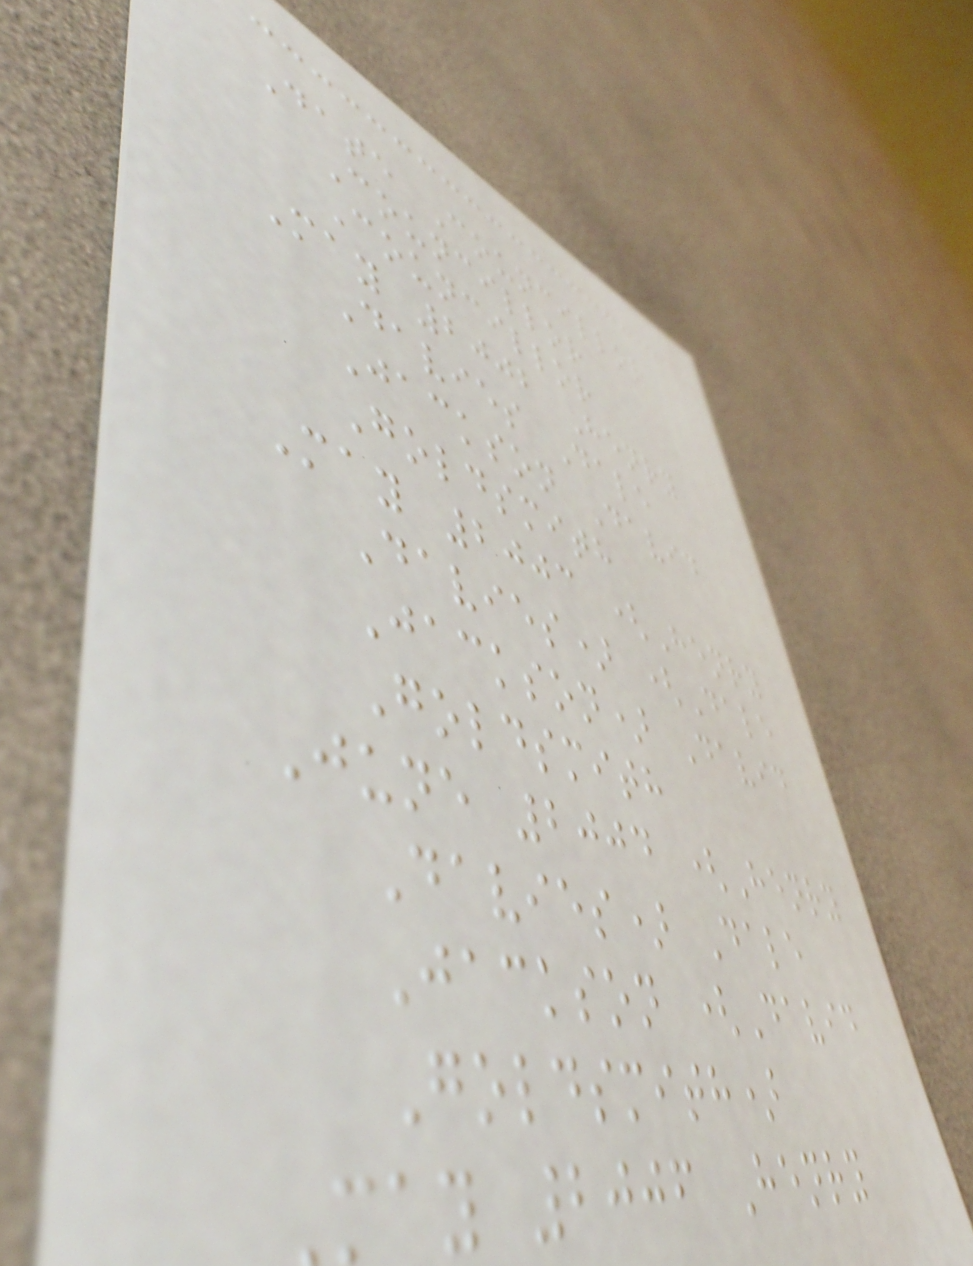Date Councillor
Councillor
Councillor
May 2002 Henry
Davies Dale
Jackson David
Goldsmith
May 2003 (Henry
Davies) (Dale
Jackson) David
Goldsmith
June 2004 (Henry
Davies) Dale
Jackson (David
Goldsmith)
May 2006 Henry
